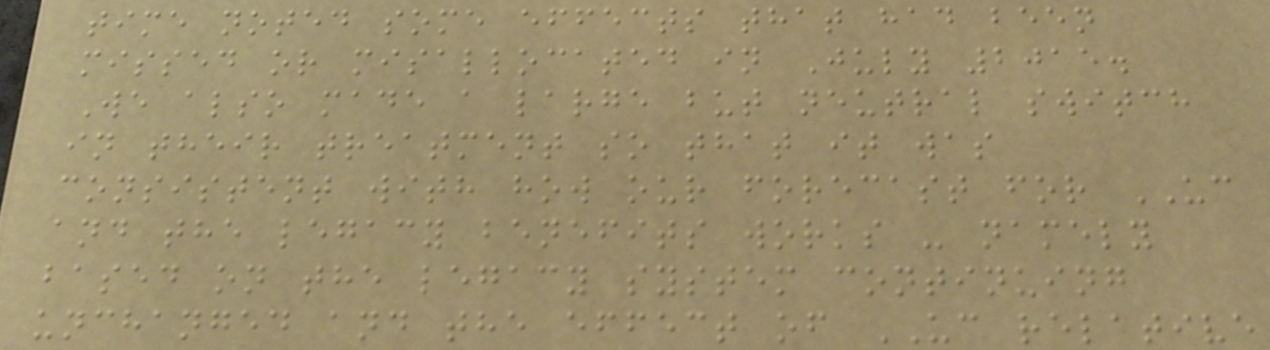time noted some effects that had been
missed or misallocated in July 2015.
We also made a large but neutral switch
in their treatment so that it was
consistent with how our forecast for UC
and the legacy benefits works - namely
based on the legacy system continuing
unchanged and the effect of UC relative
